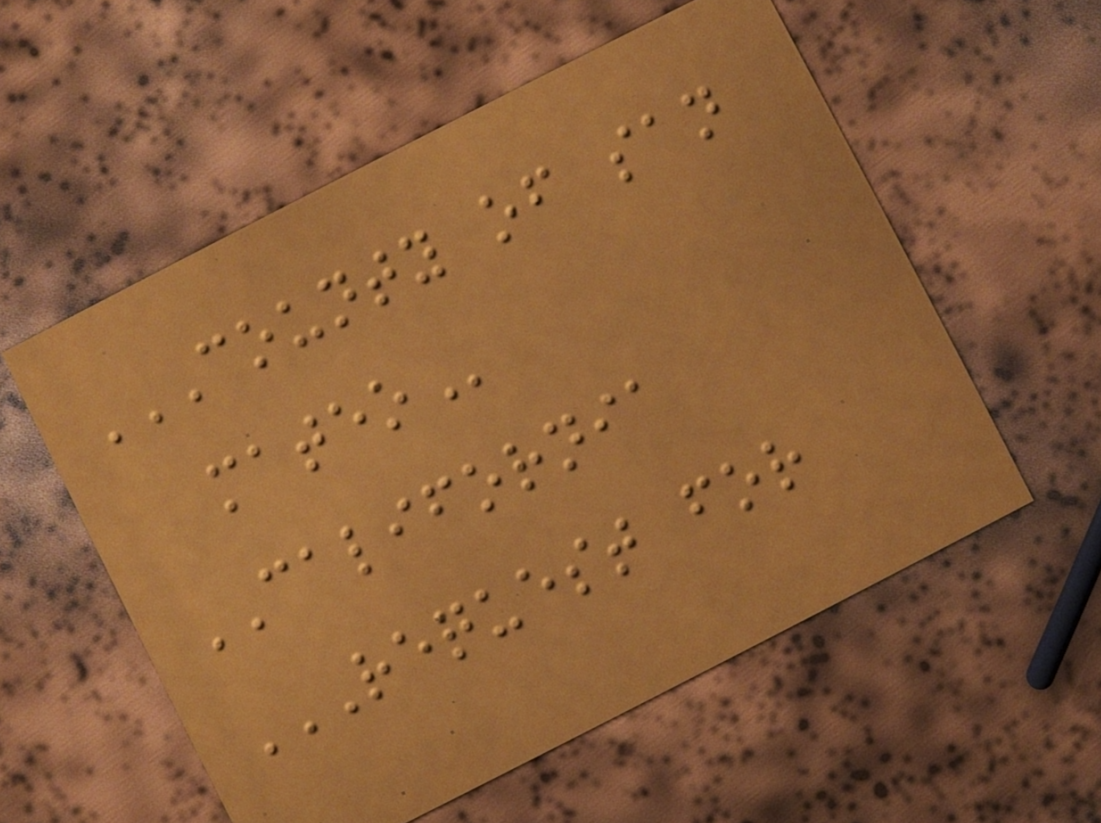COUNTY OF SAN
MATEO
CALIFORNIA
REQUEST FOR
